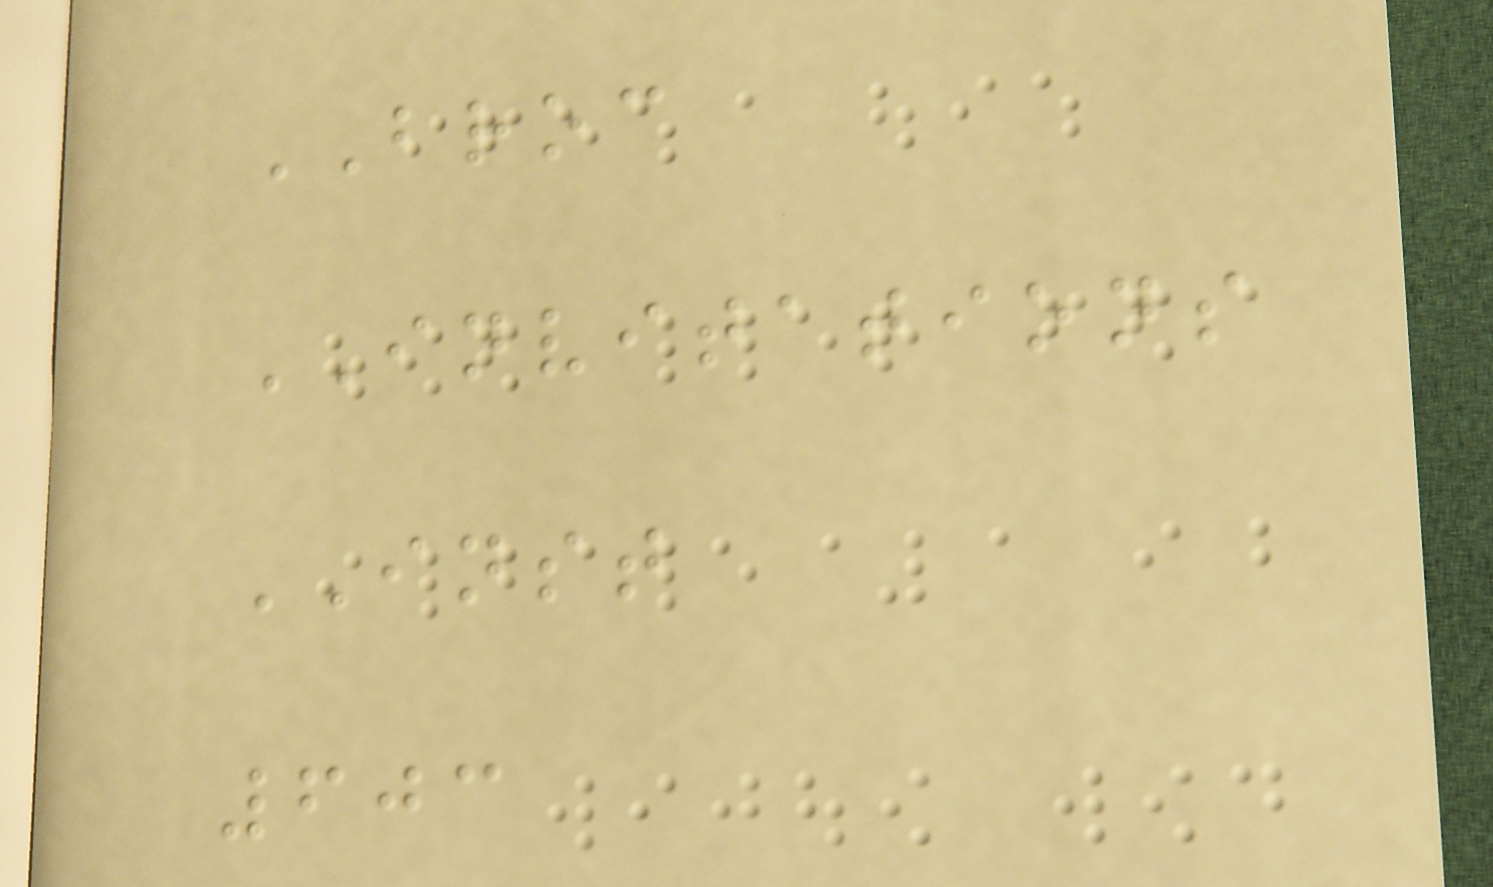BROC
INVITATIONS
INST
603
